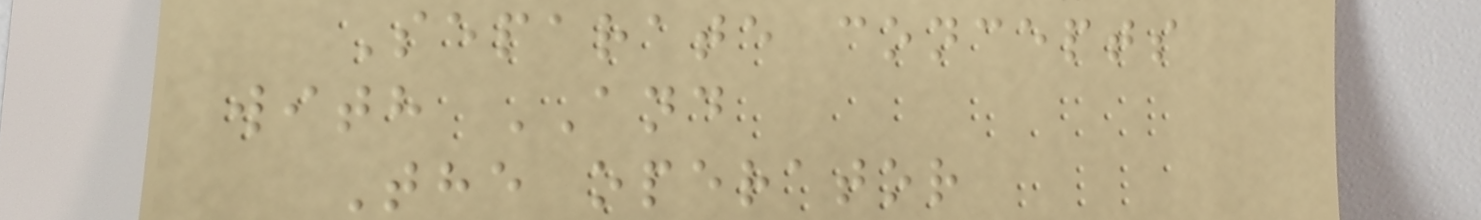Separate concepts
with AND
The operator
